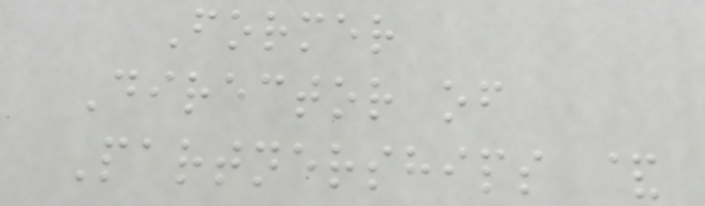Former
Director of
Partnerships &
